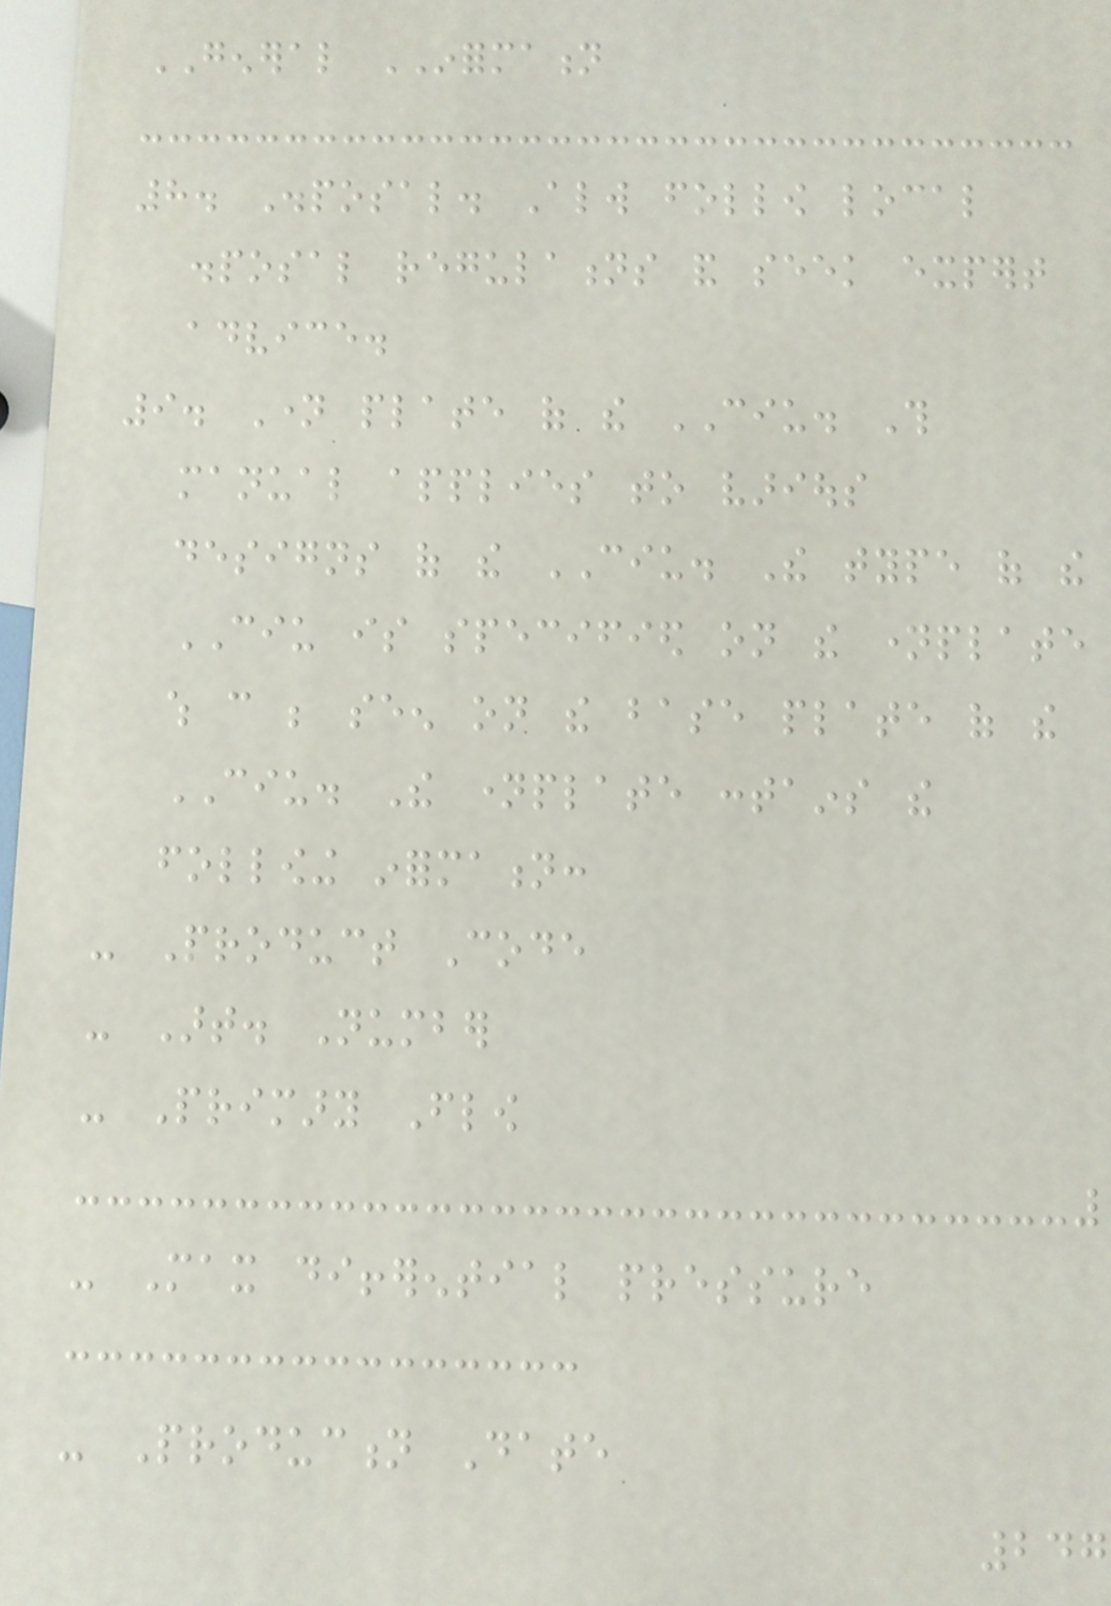GENERAL INFORMATION
8. Disposal. Always follow local
disposal regulations and seek expert
advice.
9. Name plate of the CIU. This
manual applies to various
designs of the CIU. The type of the
CIU is specified on the nameplate
which can be seen on the base plate of the
CIU. The nameplate contains the
following information:
- Product Code
- Art. Number
- Primary Flow
- Max differential pressure
- Production Date
247
